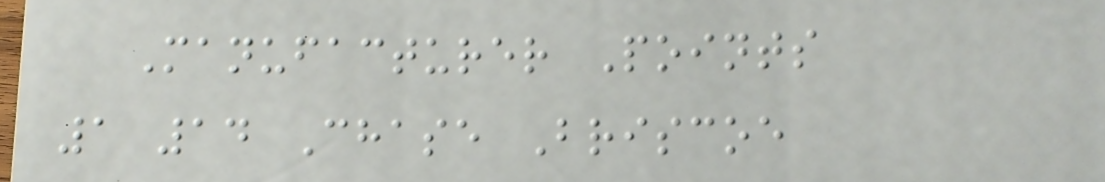Manufacturer Points
1 14 Chase Briscoe
